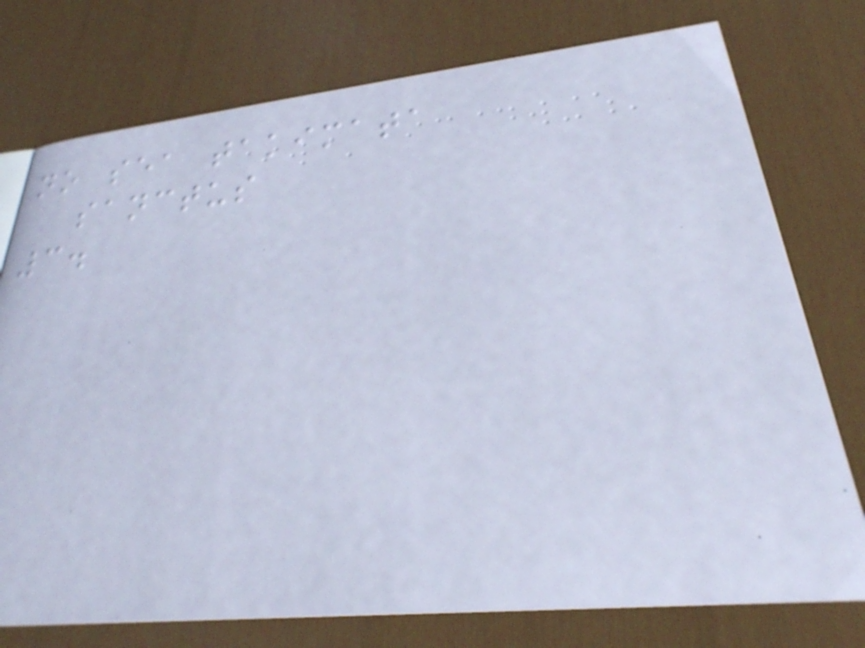no sea takimata
sanctus
3.
